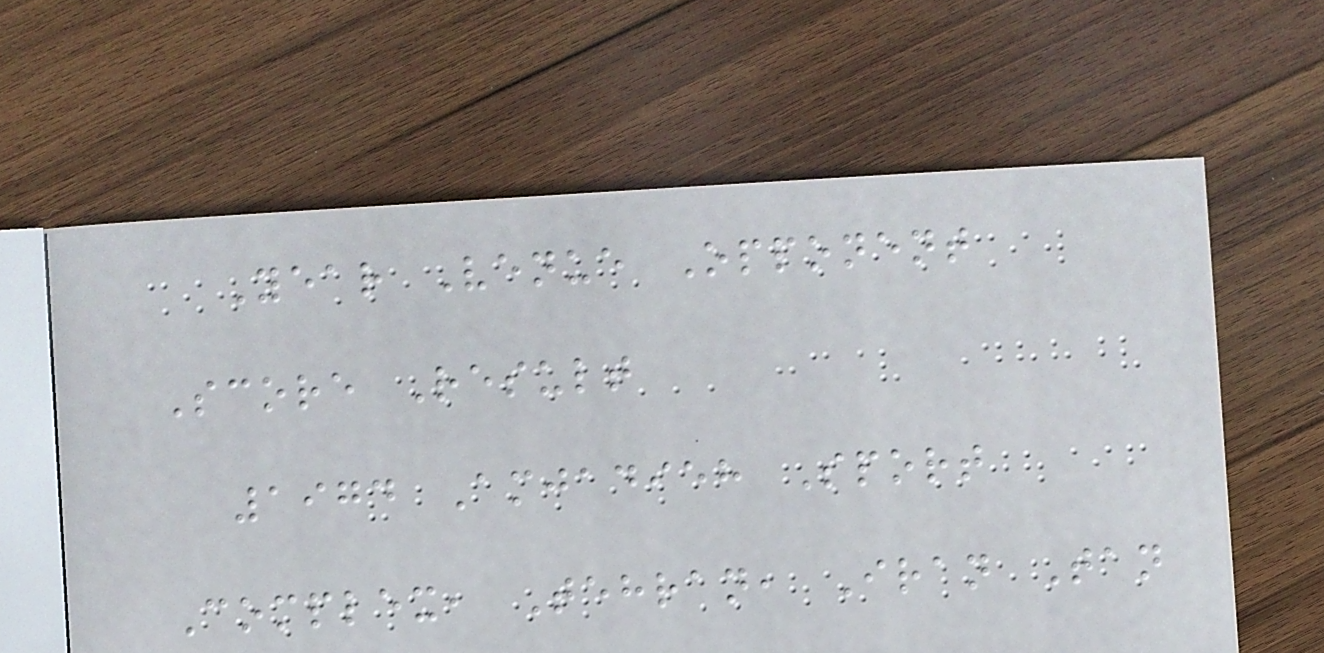Year Venue Opponent
Score Result
1974 Amjadieh Sport
Complex, Tehran, Iran Tan
